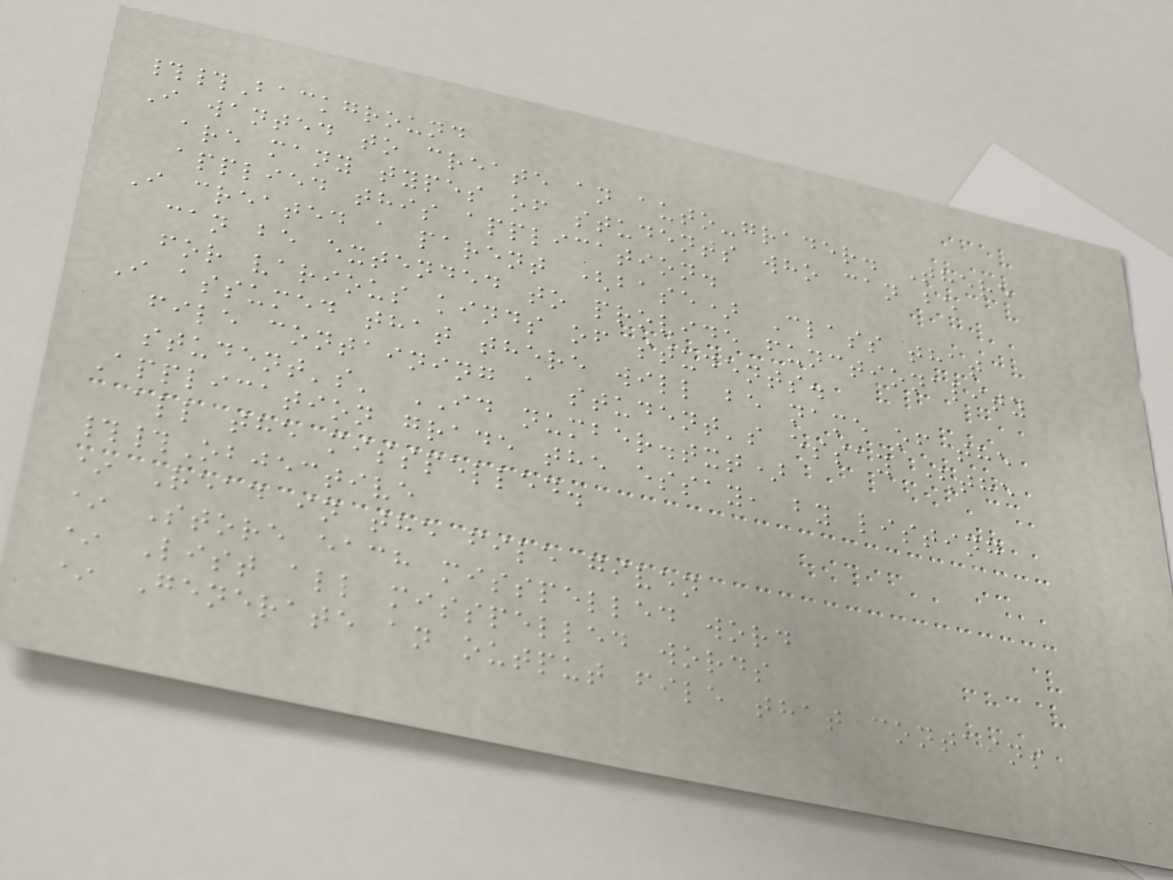##Background
I wanted to create an auto-grader. There
are many types of students who can be
applied this application.
I created a parent (base) Class that
can be extended to provide functionality
for various kinds of students.
I assumed that there will be name of the
file containing a student's essay (the
student's' ID number.txt)
Application grade the essay, by listing
all the misspelled.
##Objective
* Read in the file given
* Store each misspelled word
* List all misspelled words
* Generate an output file that contains
